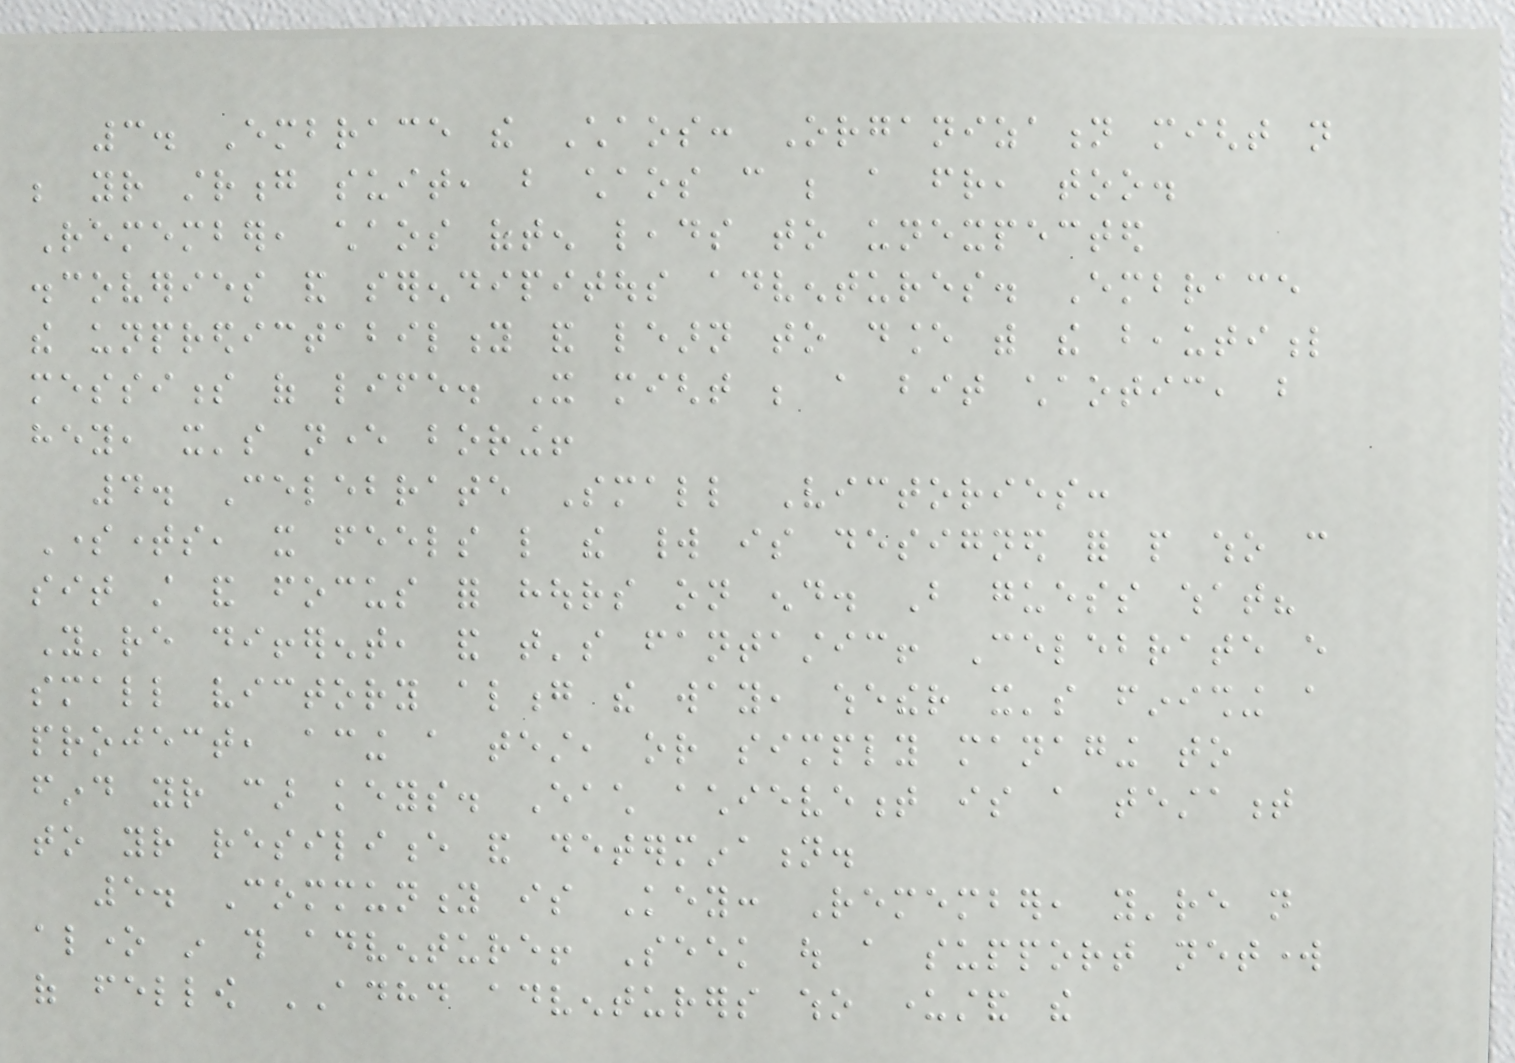3. Embrace the Chaos: Organization might not
be your strong suit, but chaos can be a friend, too.
Remember, chaos often leads to unexpected
discoveries and serendipitous adventures. Embrace
the unpredictability and learn to dance with the beautiful
messiness of life. It might be a bit chaotic, but
hey, it's never boring!
4. Celebrate Small Victories:
Sometimes, it feels like the world is designed for people who can
sit still and focus for hours on end. But guess what?
You're different, and that's fantastic! Celebrate every
small victory along the way, whether it's finishing a
project, acing a test, or simply managing to
find your car keys. Each achievement is a testament
to your resilience and determination.
5. Community is Key: Remember, you're not
alone in this adventure! Seek out a support network
of fellow ADHD adventurers who understand the
